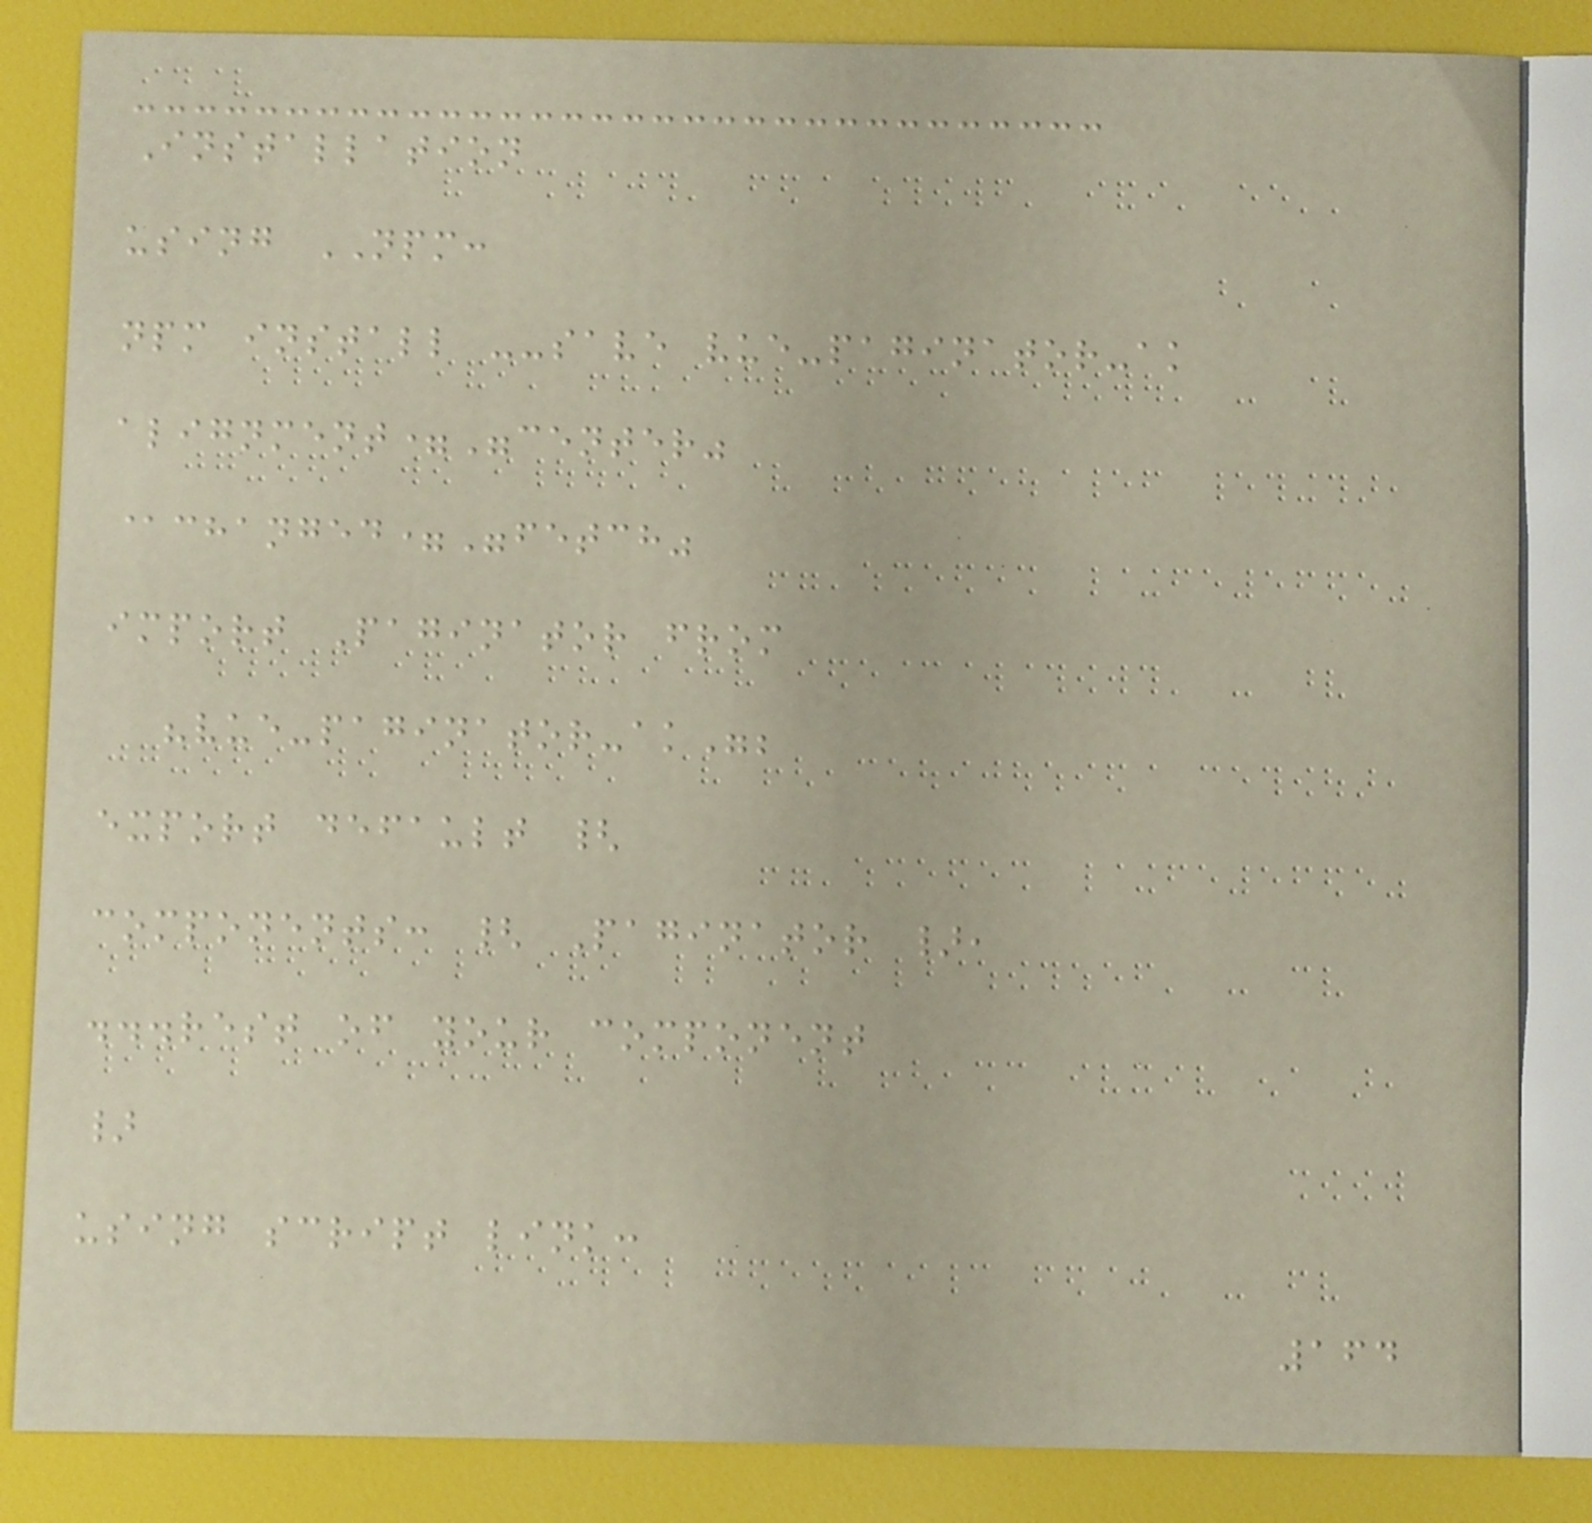Installation
using NPM:
npm install --save vue-paginator-ak
alignment="center"
@changed="fetch"
import Paginator from
"vue-paginator-ak";
export default {
components: { Paginator },
...rest of your component
}
using script link:
164
